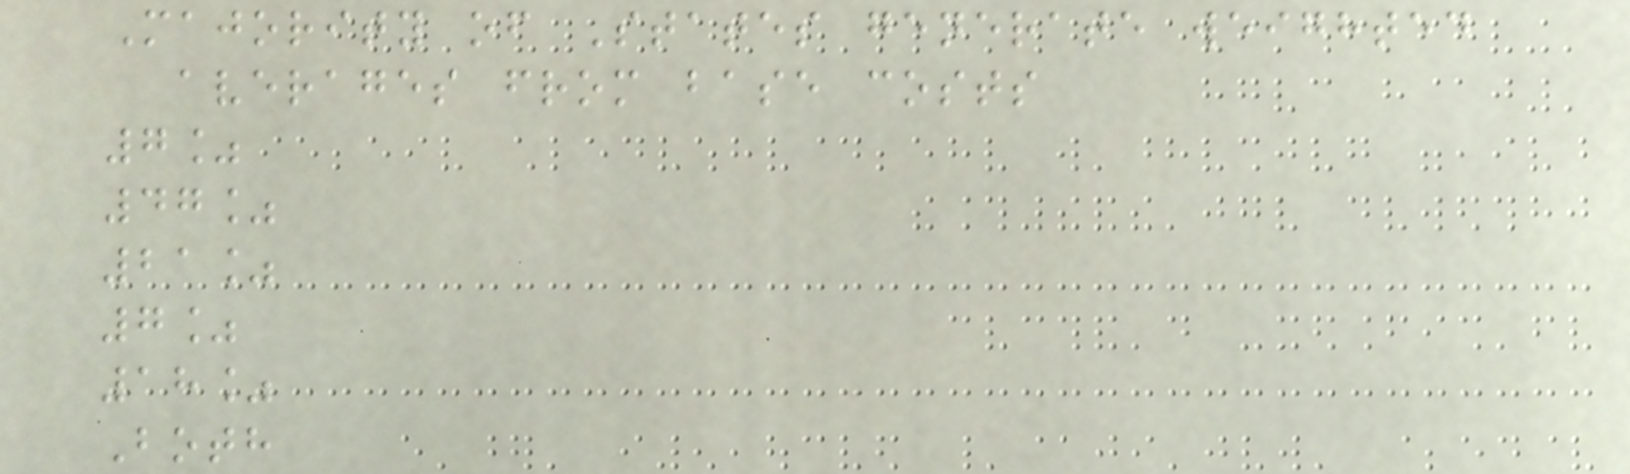Majority of States generate weighted
averages from base costs
7%
47%
21%
7%
18%
Both
